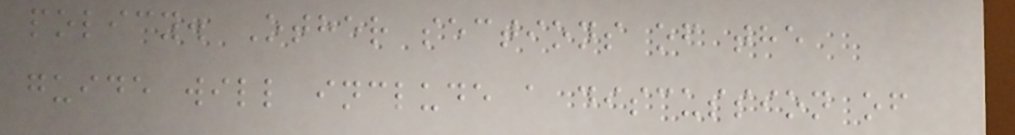policy. Other sections of the
guide will include a discussion of
